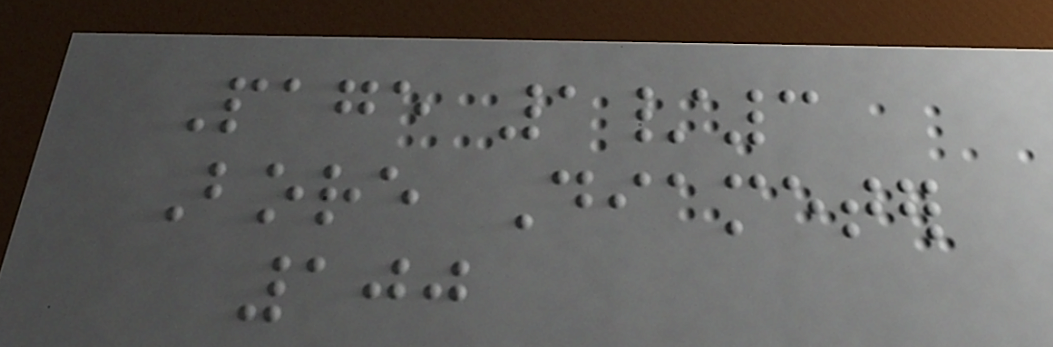Page 1/3
Bore Diameter
100
